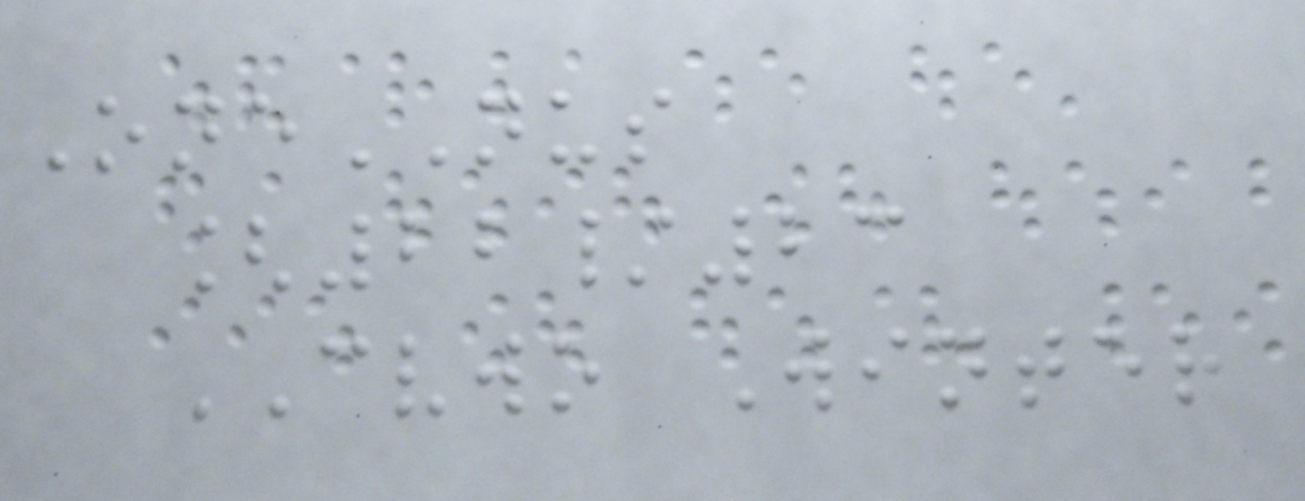OneNUS
[22/23
CVWO Winter
